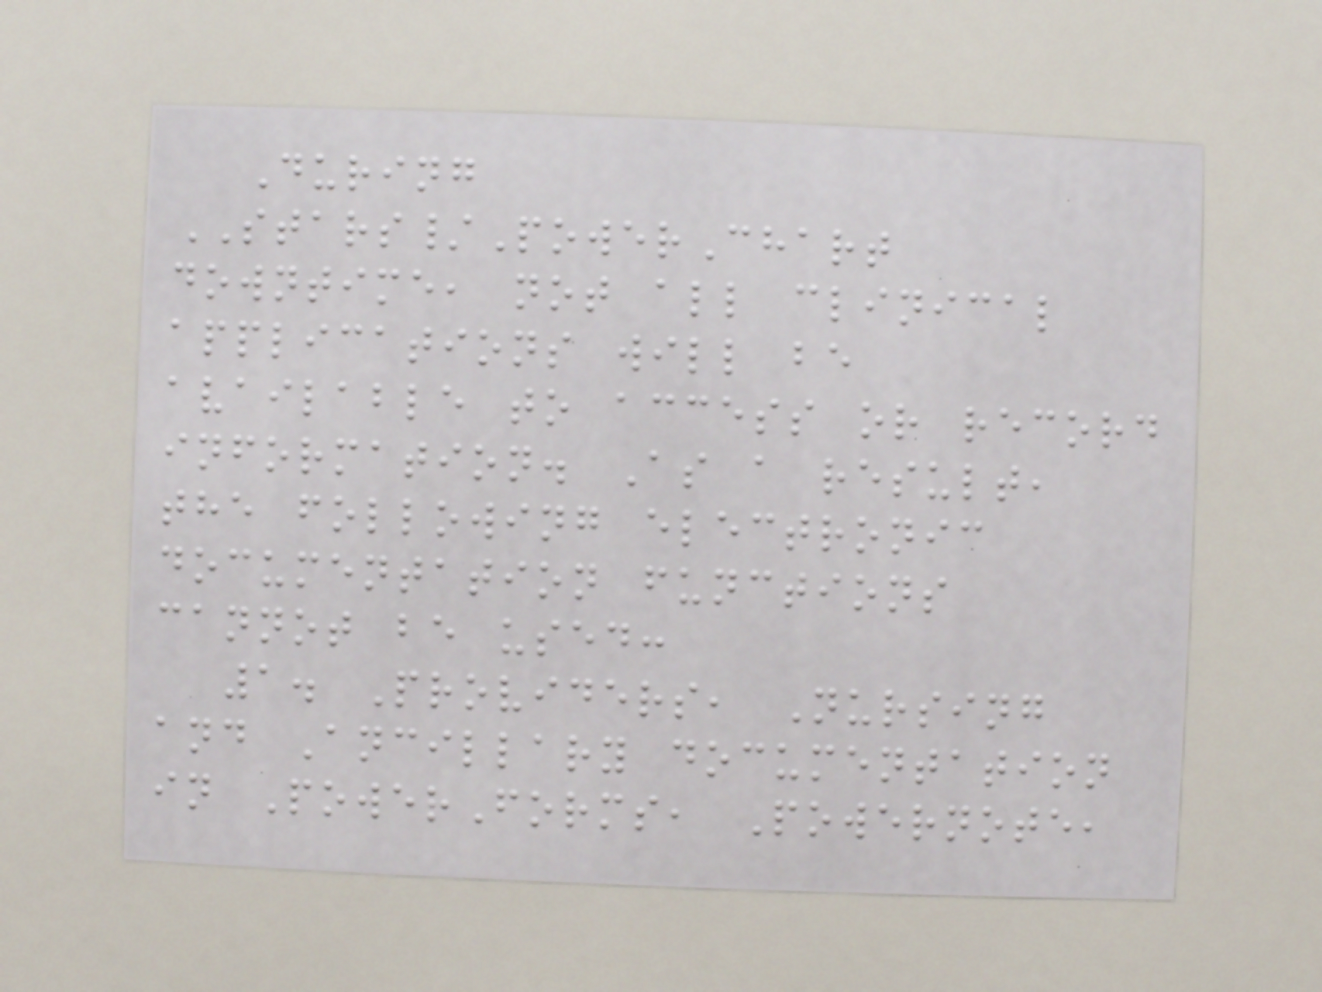During
STARS/PowerChart
downtime, not all clinical
applications will be
available to access or record
information. As a result,
the following electronic
documentation functions
cannot be used:
1. Providers, Nursing
and Ancillary documentation
in PowerForms, Powernote,
